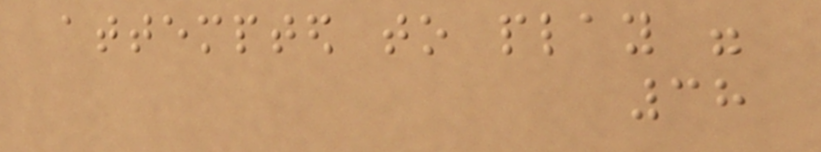attempted to play were
38
